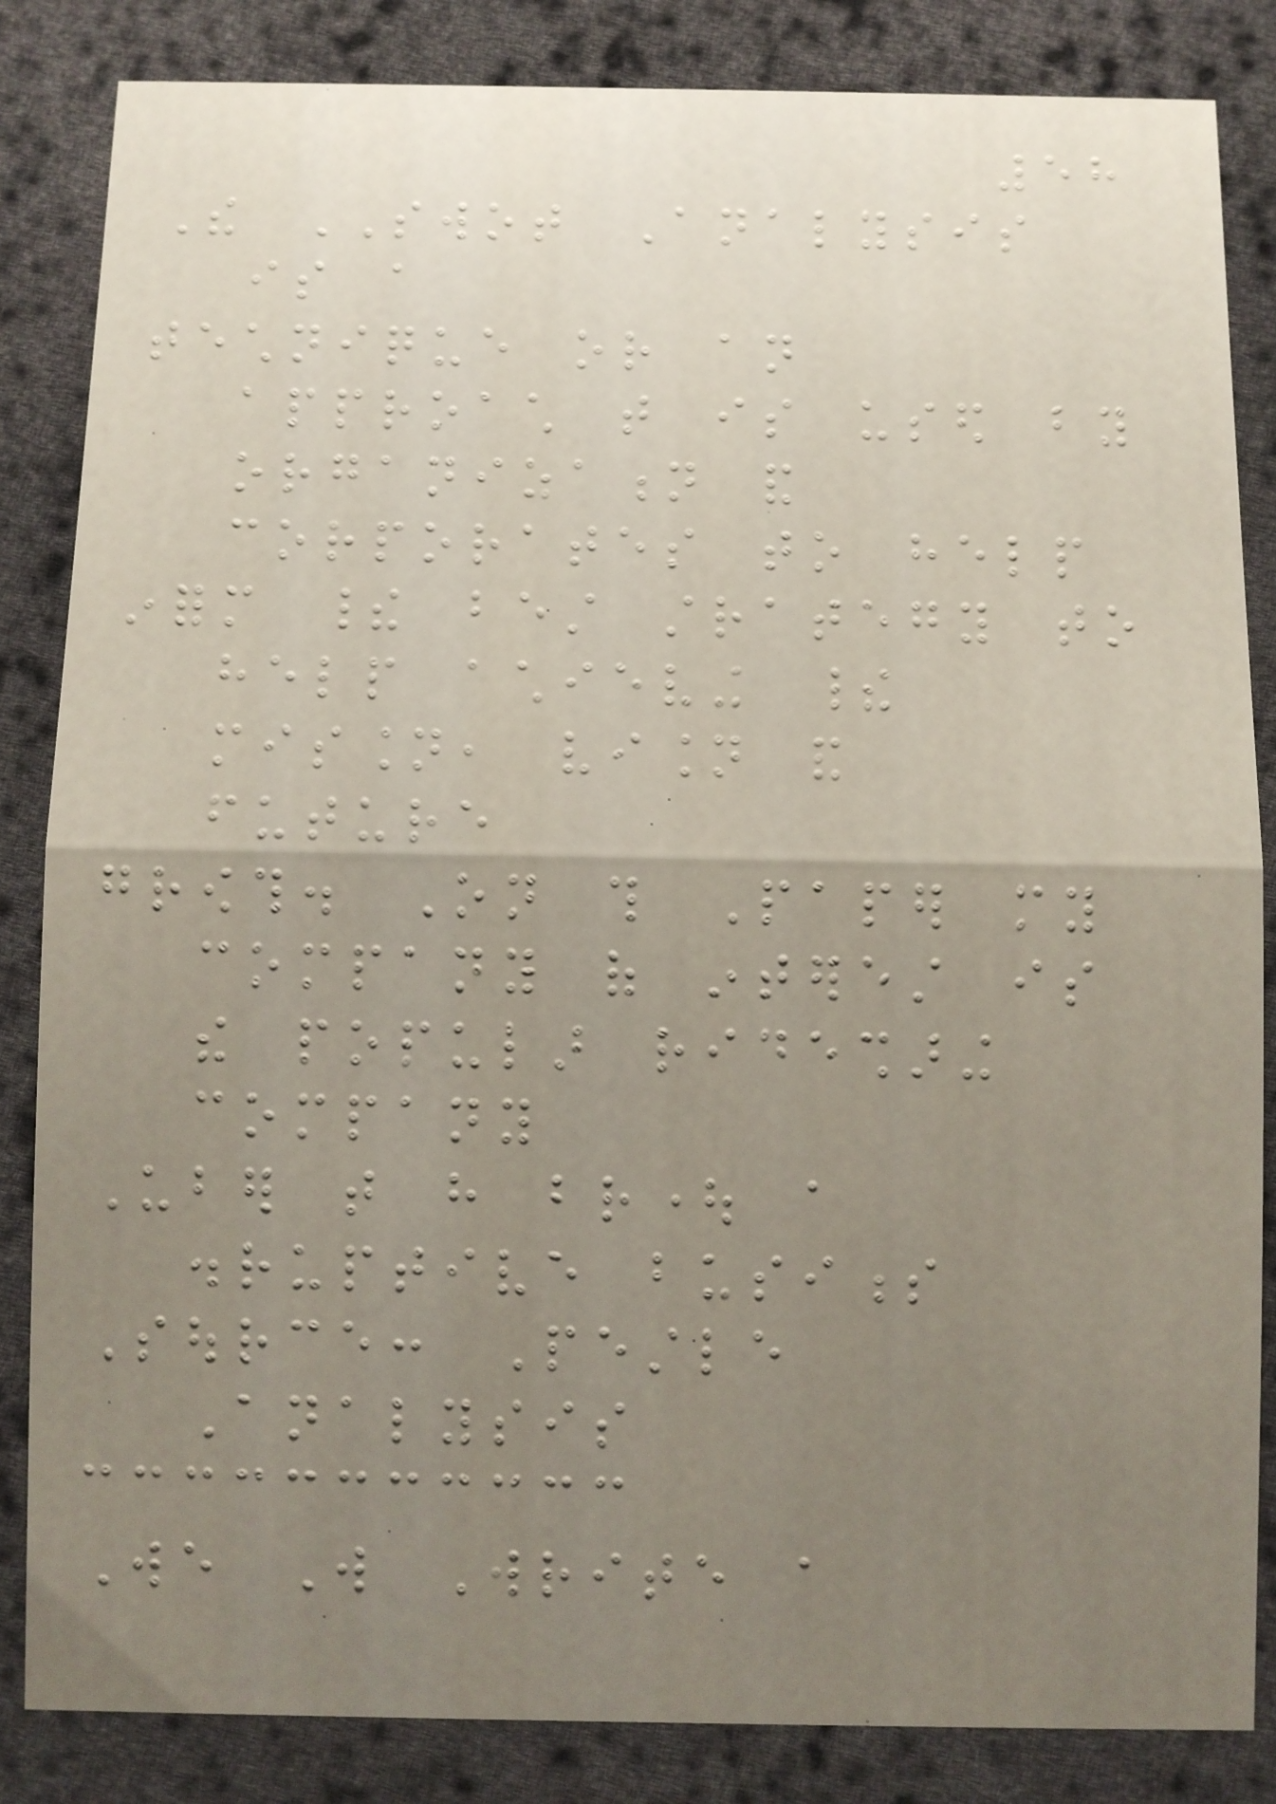58
The SWOT Analysis
is a
technique or an
approach that is used by
organization and
corporates to help
inform their best strategy to
help achieving their
mission, vision and
future
growth. On this Paper my
company of interest is
the popular ridesharing
company
Uber that have brought a
disruptive business
Source: Pestle
Analysis
We Will Write a
